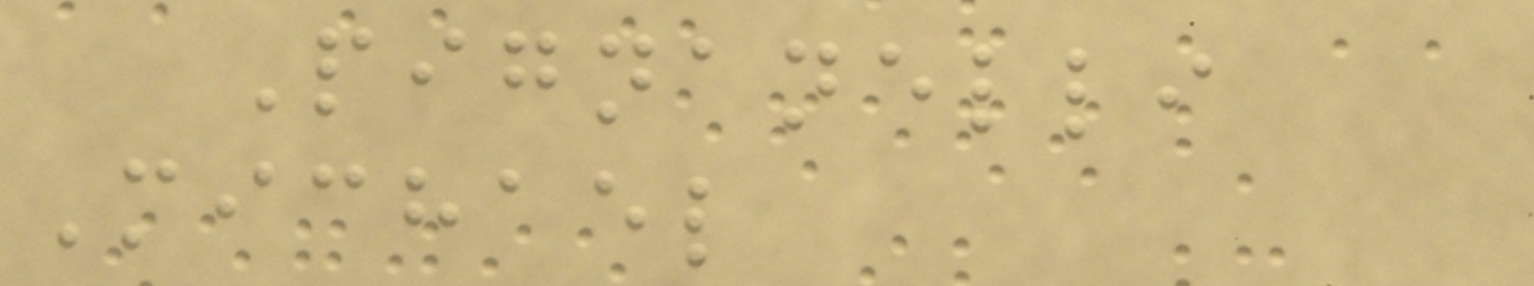Pignanelli
Michael
